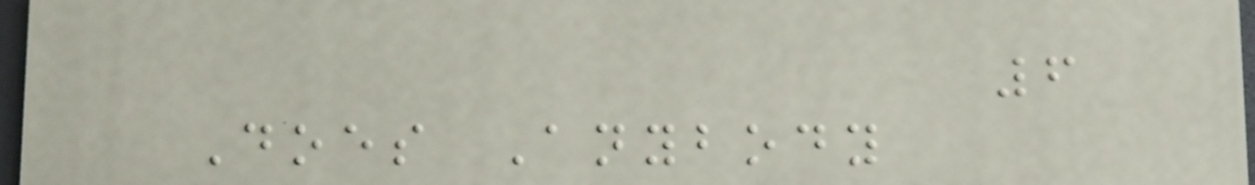6
Does Anybody
